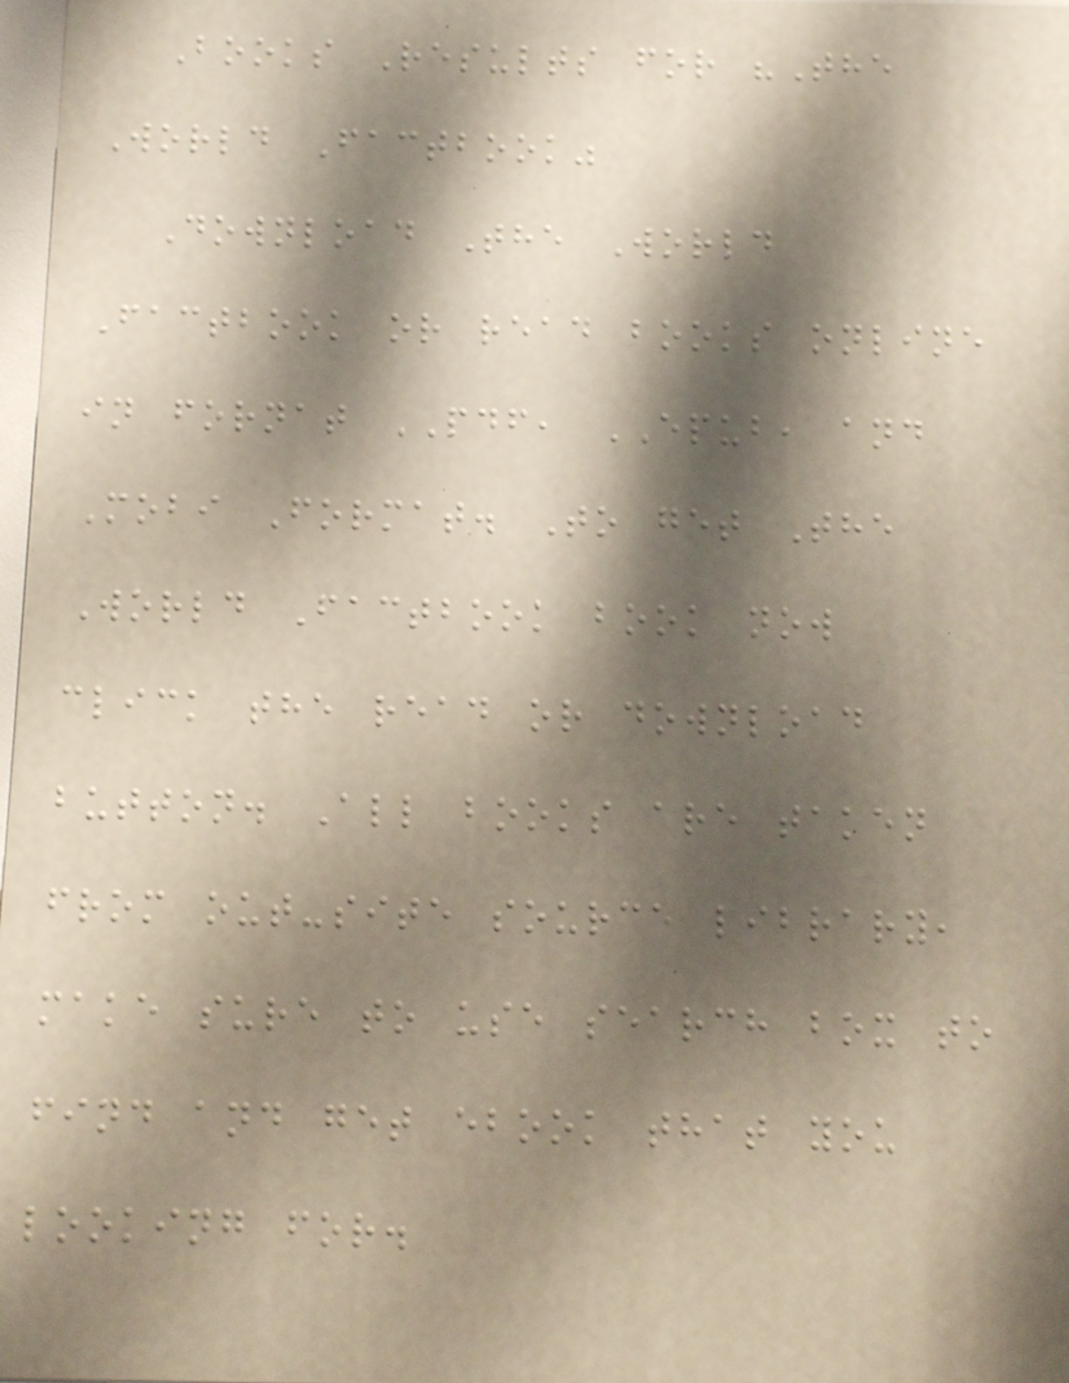Books Results for "The
World Factbook"
Download The World
Factbook or read books online
in fornat PDF, EPUB, and
Mobi Format. To get The
World Factbook book now
click the read or download
button. All books are taken
from out-site source library,
make sure to use search box to
find and get ebook that you
looking for.
